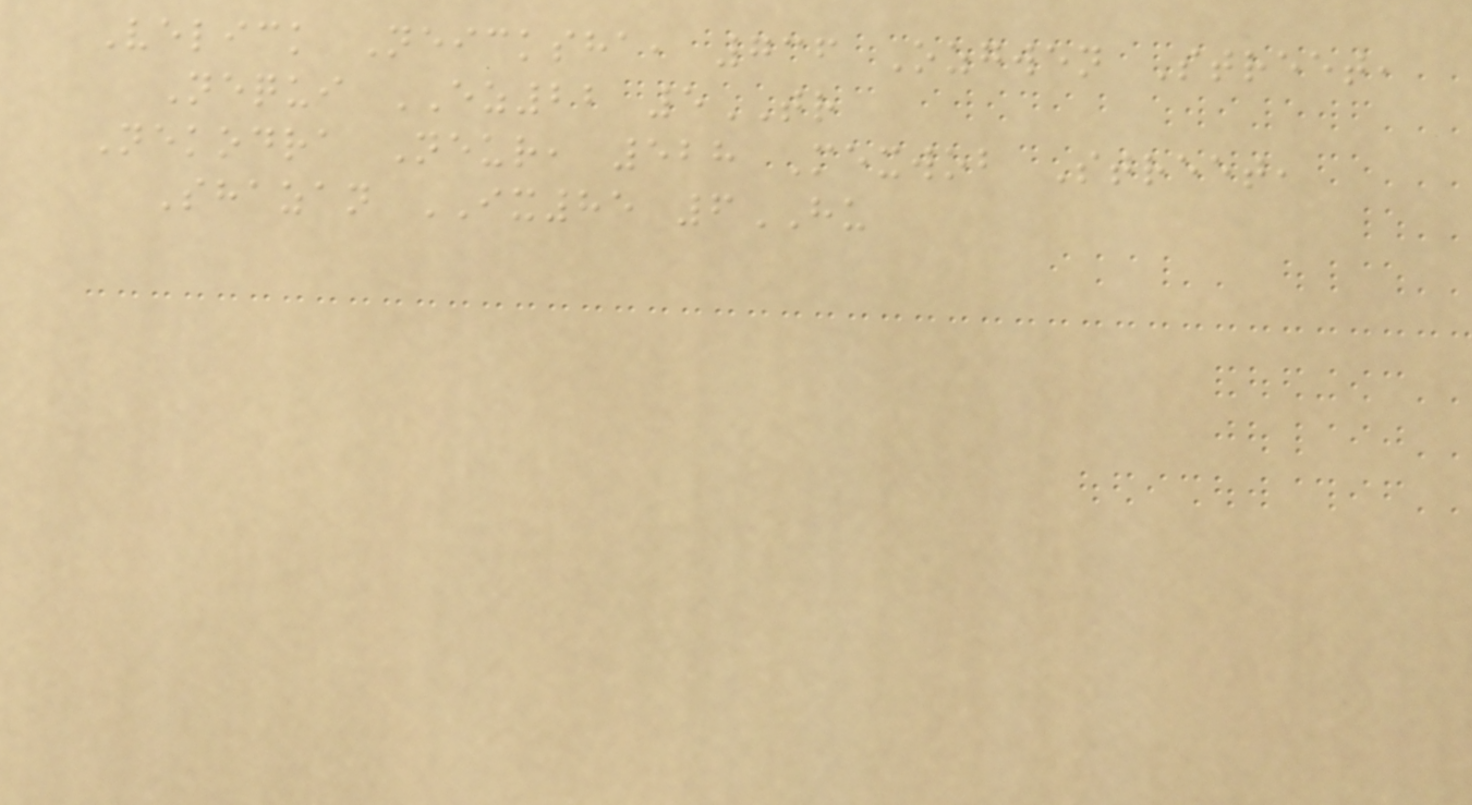Velick Neicksha, 736 Ozgwen Street,
Nequi EZ22 5TR
Nekodra Neur, 528 Mexwob Street,
Shazan IX85 6HU
